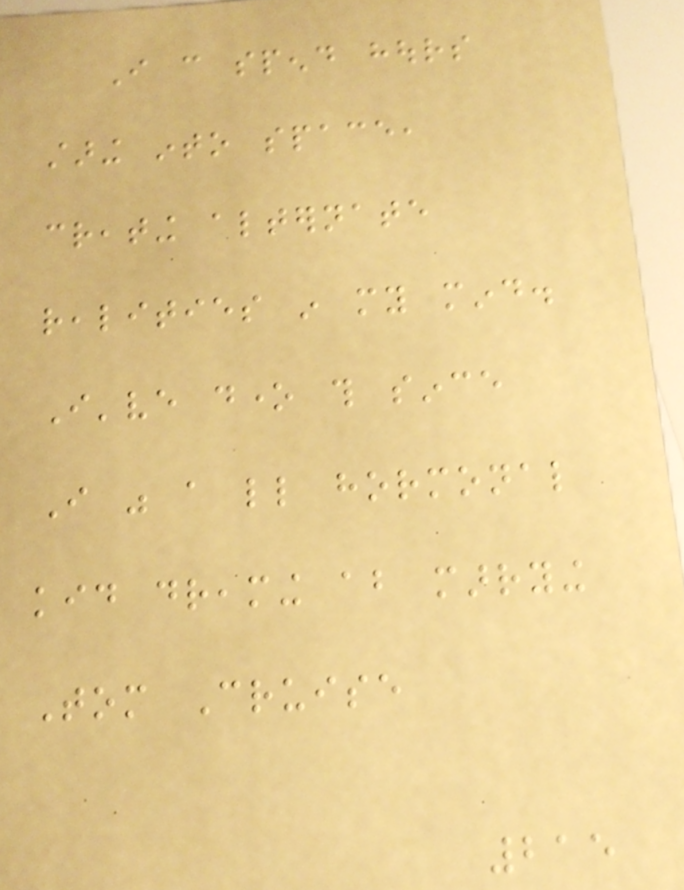I can spend hours
staring into space,
creating alternate
realities in my mind.
I've done this since
I was a little hormonal
kid dreaming about marrying
Tom Cruise
215
